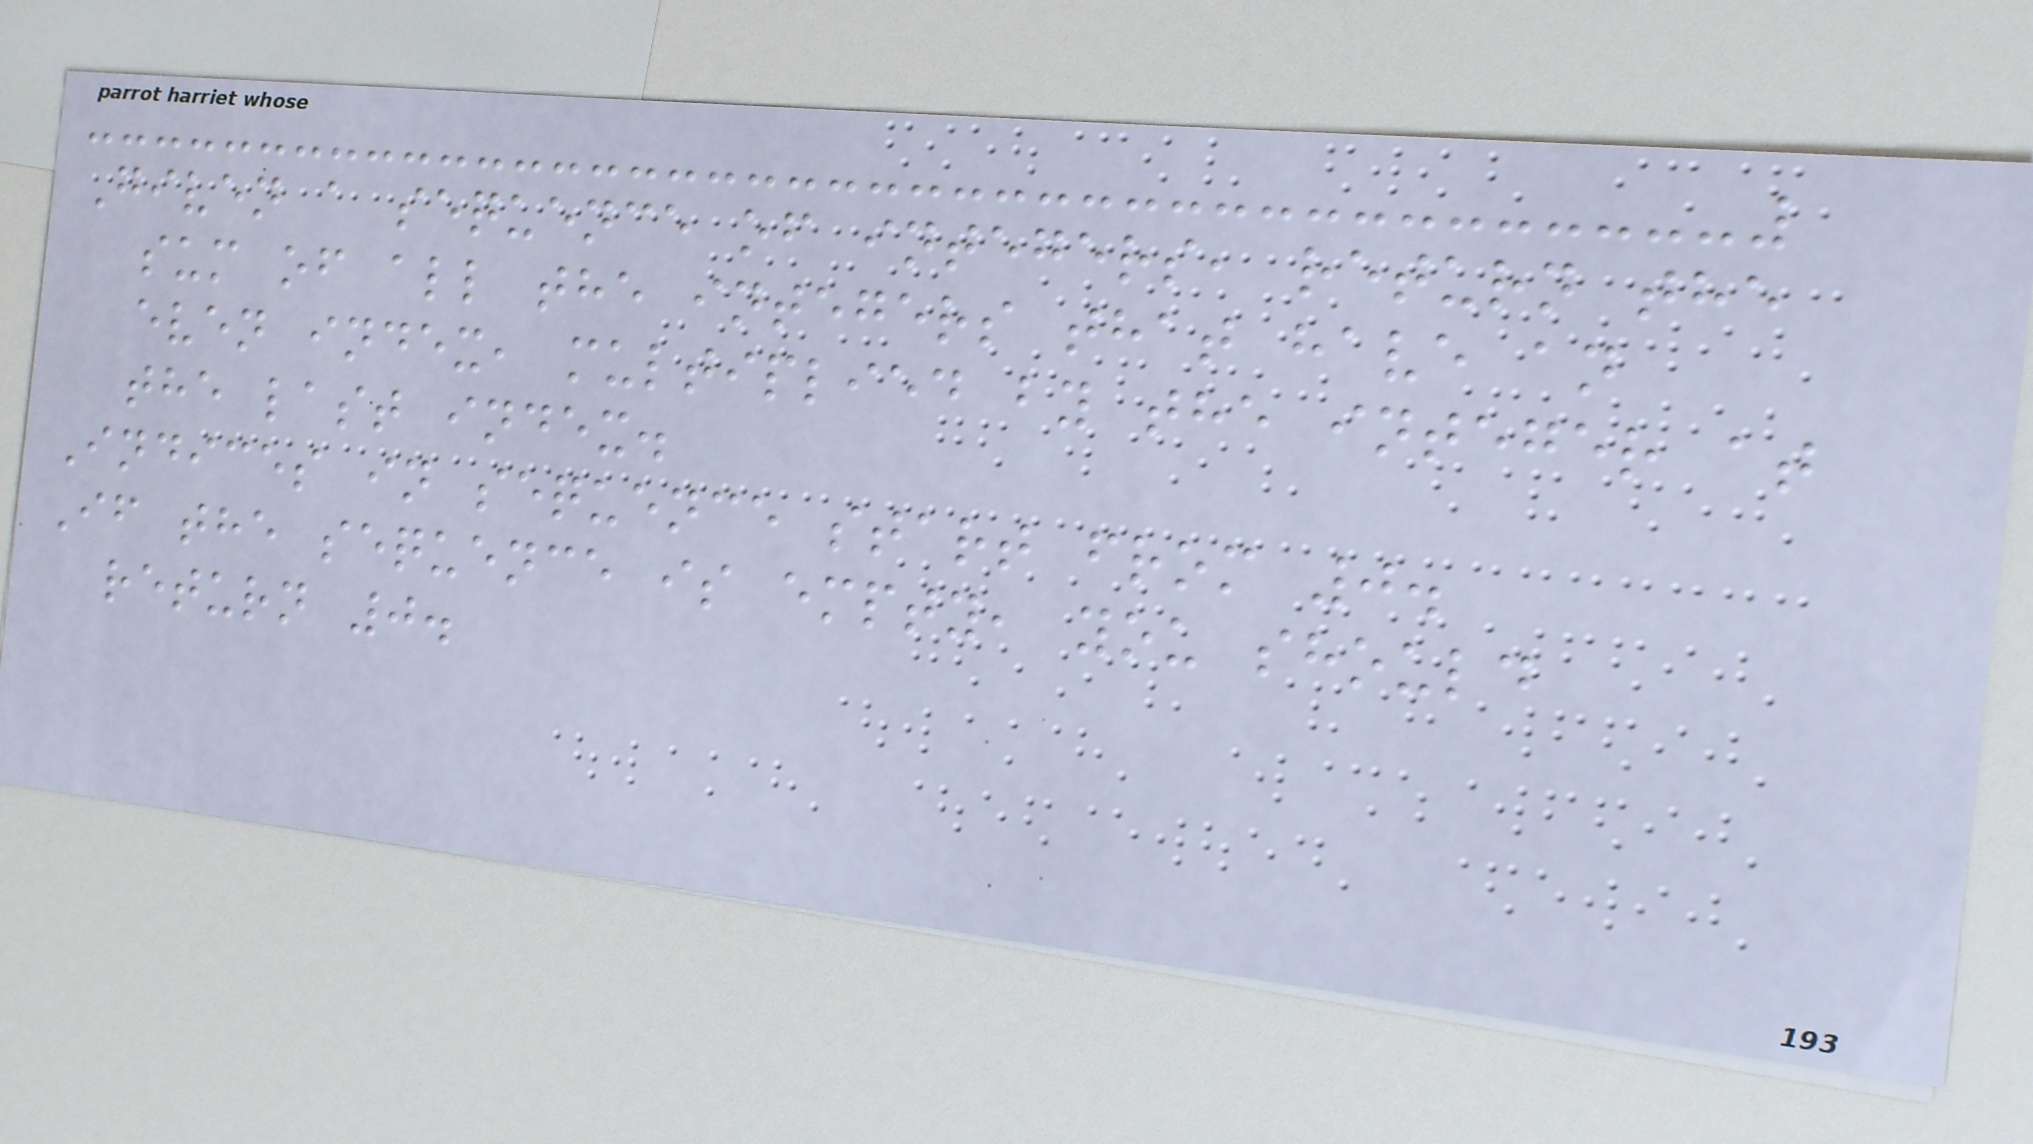Given a sequence of integers, return the
sum of all the integers that have an
even index, multiplied by the integer at
the last index.
Indices in sequence start from 0.
If the sequence is empty, you should
return 0.
